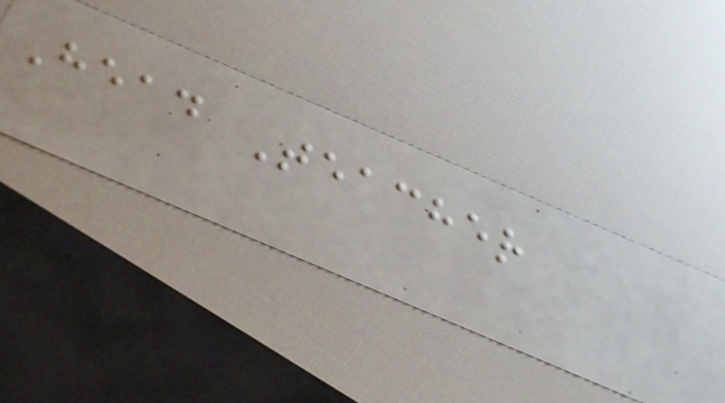Head Teacher
